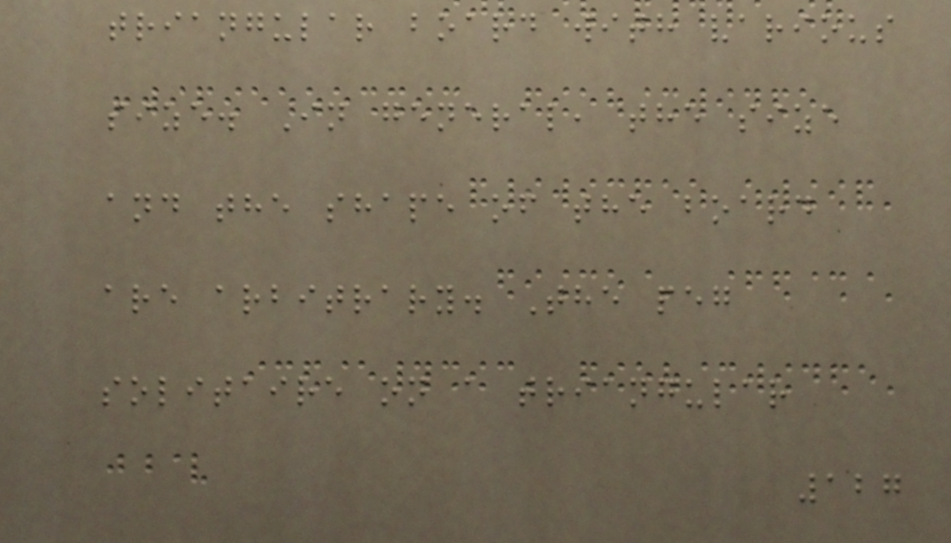triangular board with various
size. In general, the size
and the shape of the board
are arbitrary. The peg
solitaire on a triangular
127
